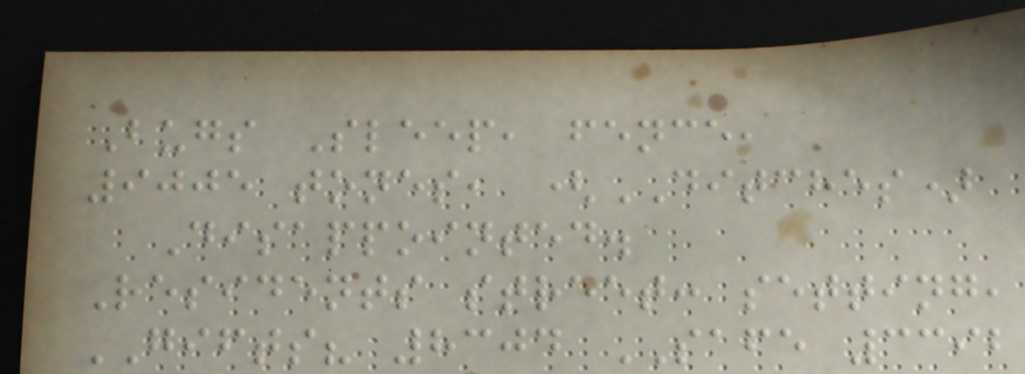Bugs Sleep, fence,
9005 tones, (DITCHES)
Disappointed.
Residents street: setting,
GIFTS? 8304 SAFE 3392
